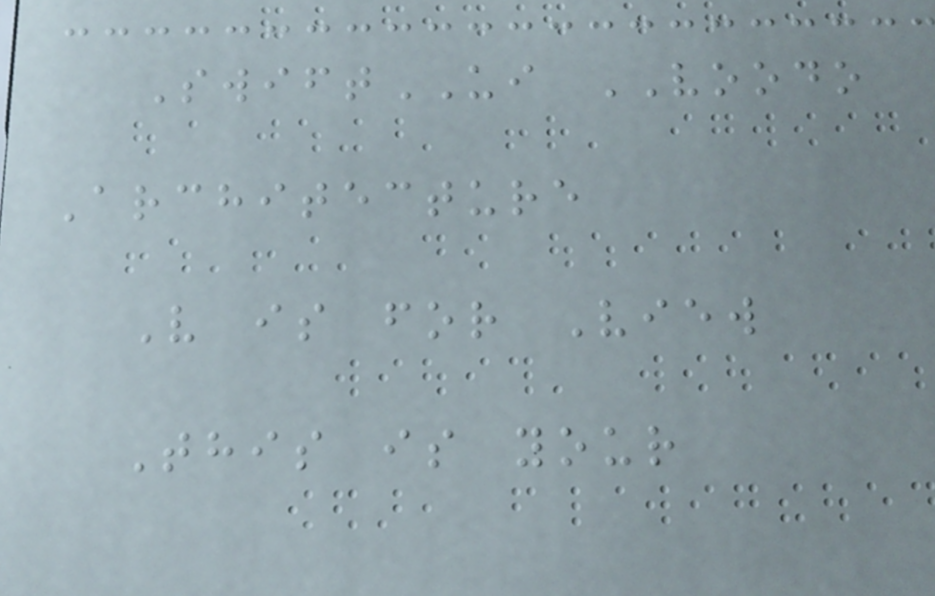SwiftUI VOODO
Architecture
V is for View
This is your
